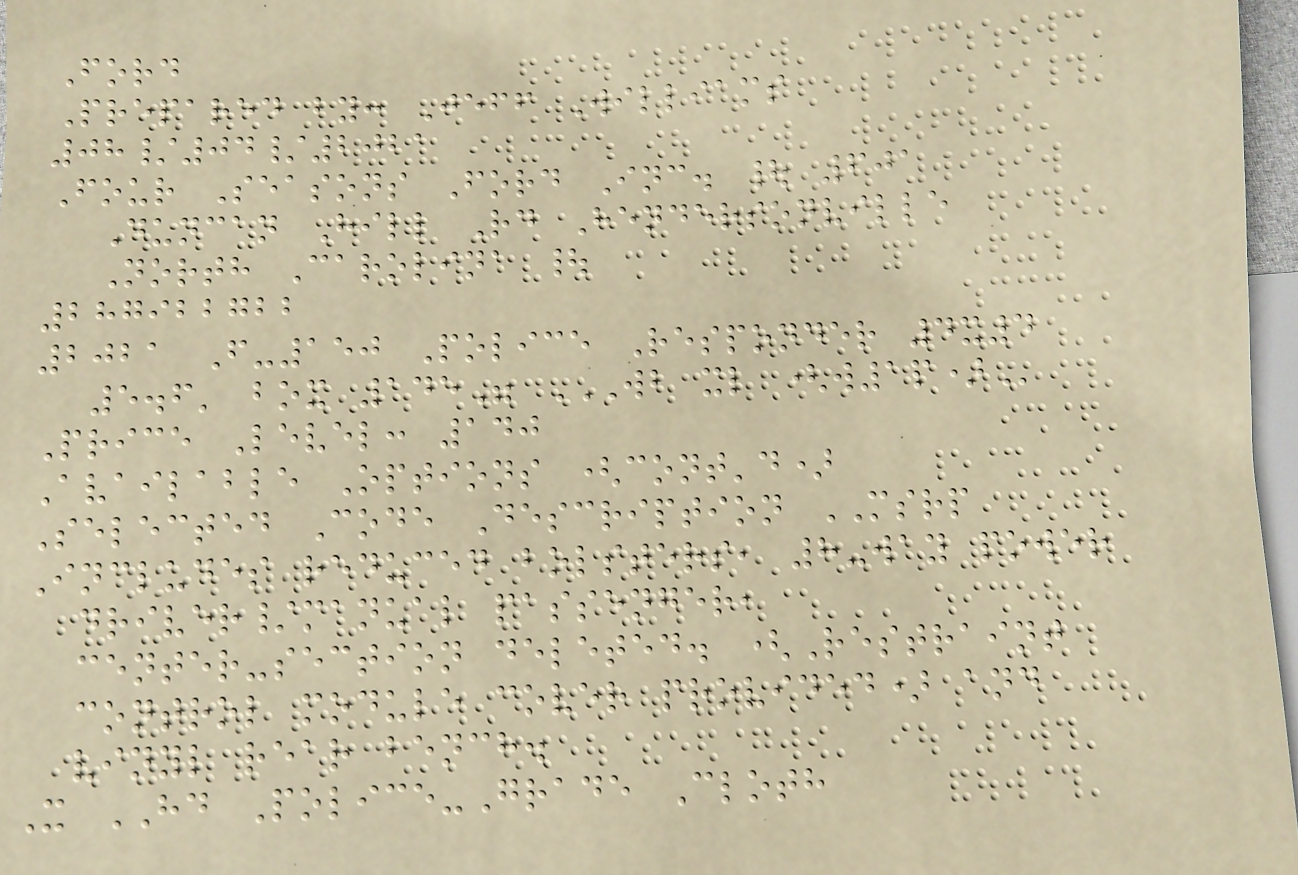Ford
Prepared by: Jeff Williams
08/04/2021
Four Seasons Ford Inc. | 601
Duncan Hill Rd Hendersonville
North Carolina |
287922722
2021 F-150 Police Responder 4x4
5.6' box 145" WB XL (W1P)
Price Level: 140
Available Options (cont'd)
Selected Code Description MSRP
Includes reduced bolsters, 8-way power
driver/manual passenger,
center-section deleted. (Restraint
control module cover provided) and
vinyl rear bench.
X HD Police-Grade Cloth
